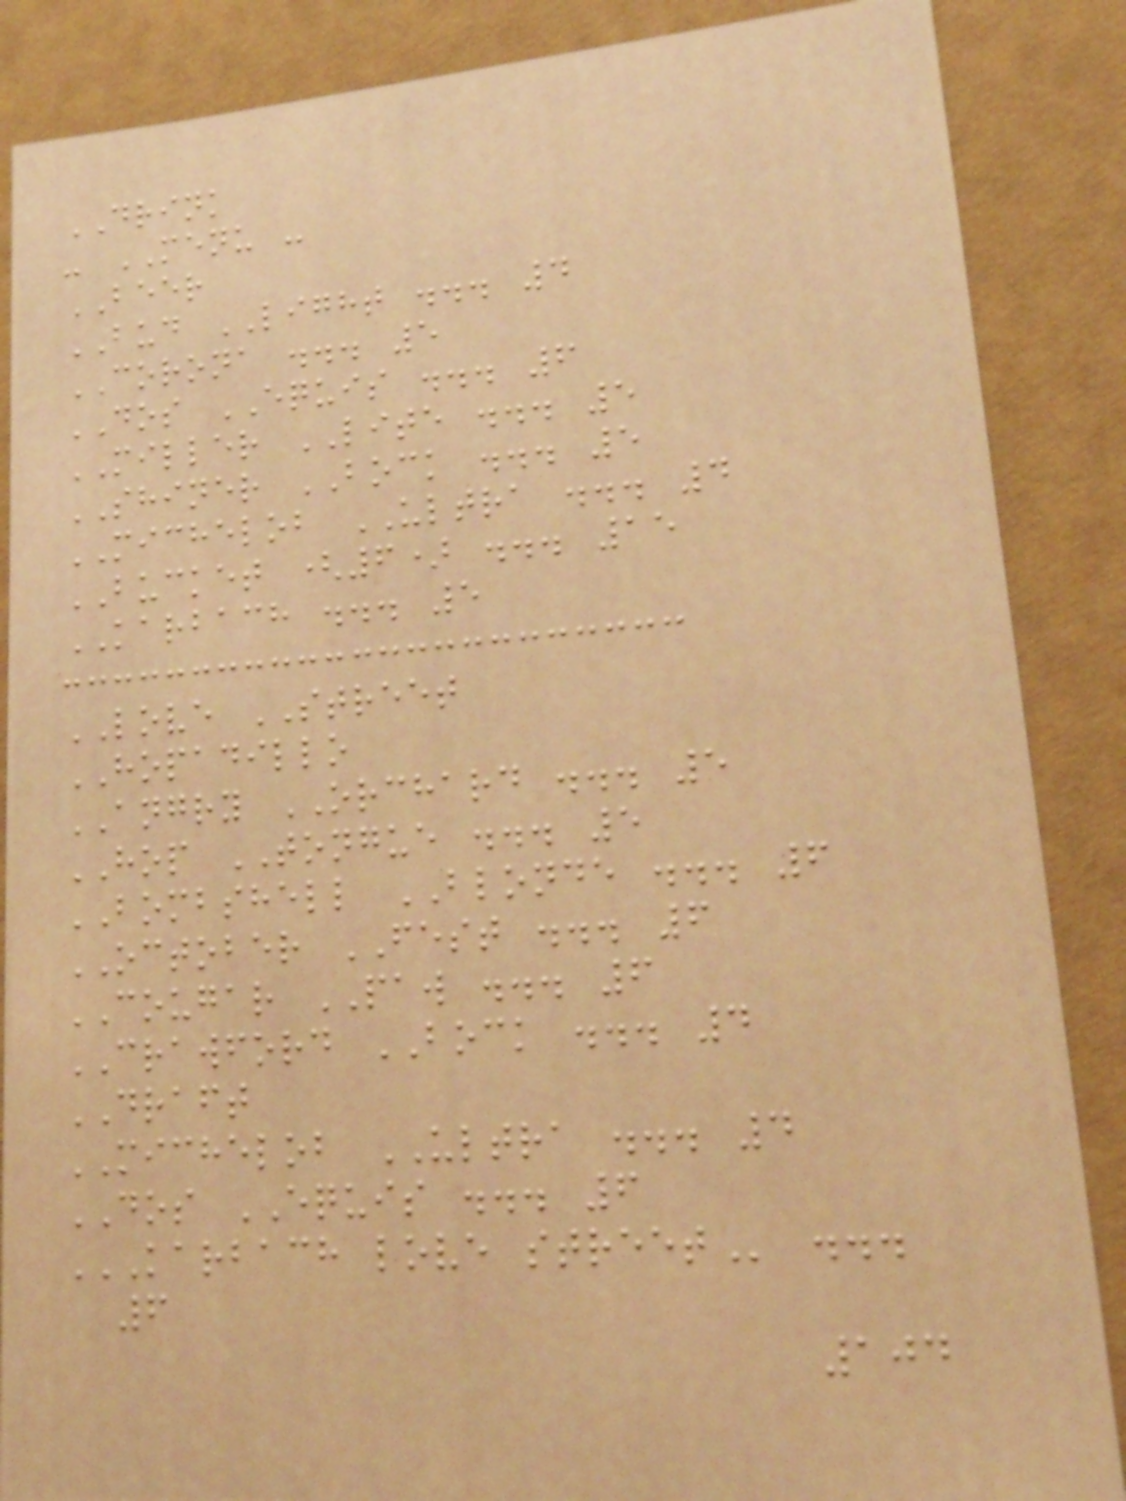DRINK
- MENU -
BEER
BUD LIGHT ... 4
CORONA ... 5
DOS EQUIS ... 6
MILLER LITE ... 5
SHINER BOCK ... 5
MICHELOB ULTRA ... 4
BUCKET (6) ... 15
KARBACH ... 5
LOVE STREET
HOPADILLO
ANGRY ORCHARD ... 5
HOP TONGUE ... 5
BOMBSHELL BLONDE ... 6
OCTOBER FEST ... 6
COUGAR PAW ... 6
CRAWFORD BOCK ... 4
DRAFT
MICHELOB ULTRA ... 4
DOS EQUIS ... 6
KARBACH LOVE STREET ...
6
104
